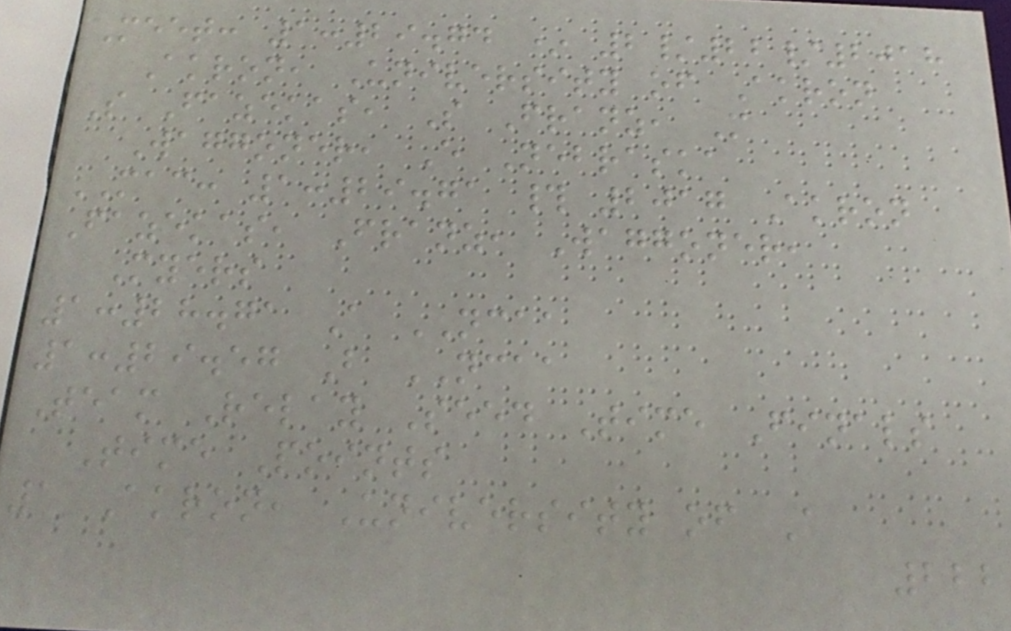Meet: 1:29.74 * 2/22/2018
Akron, University of Akron
S Fazekas, S Franz, M
Waggoner, E Nebraska
MAC: 1:29.71 # 2017 Akron
Fazekas, Franz, Waggoner,
Myers
1:28.71 A NCAA
1:29.57 B NCAA
Team Relay Seed Time Finals
Time Points
1 Akron, University of A
222
